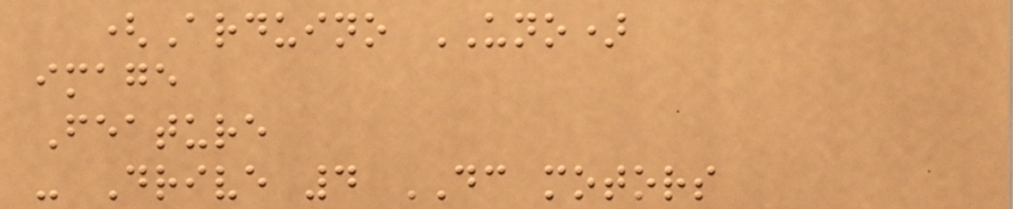(Arduino UNO)
image
Feature
- Drive 4 DC motors
